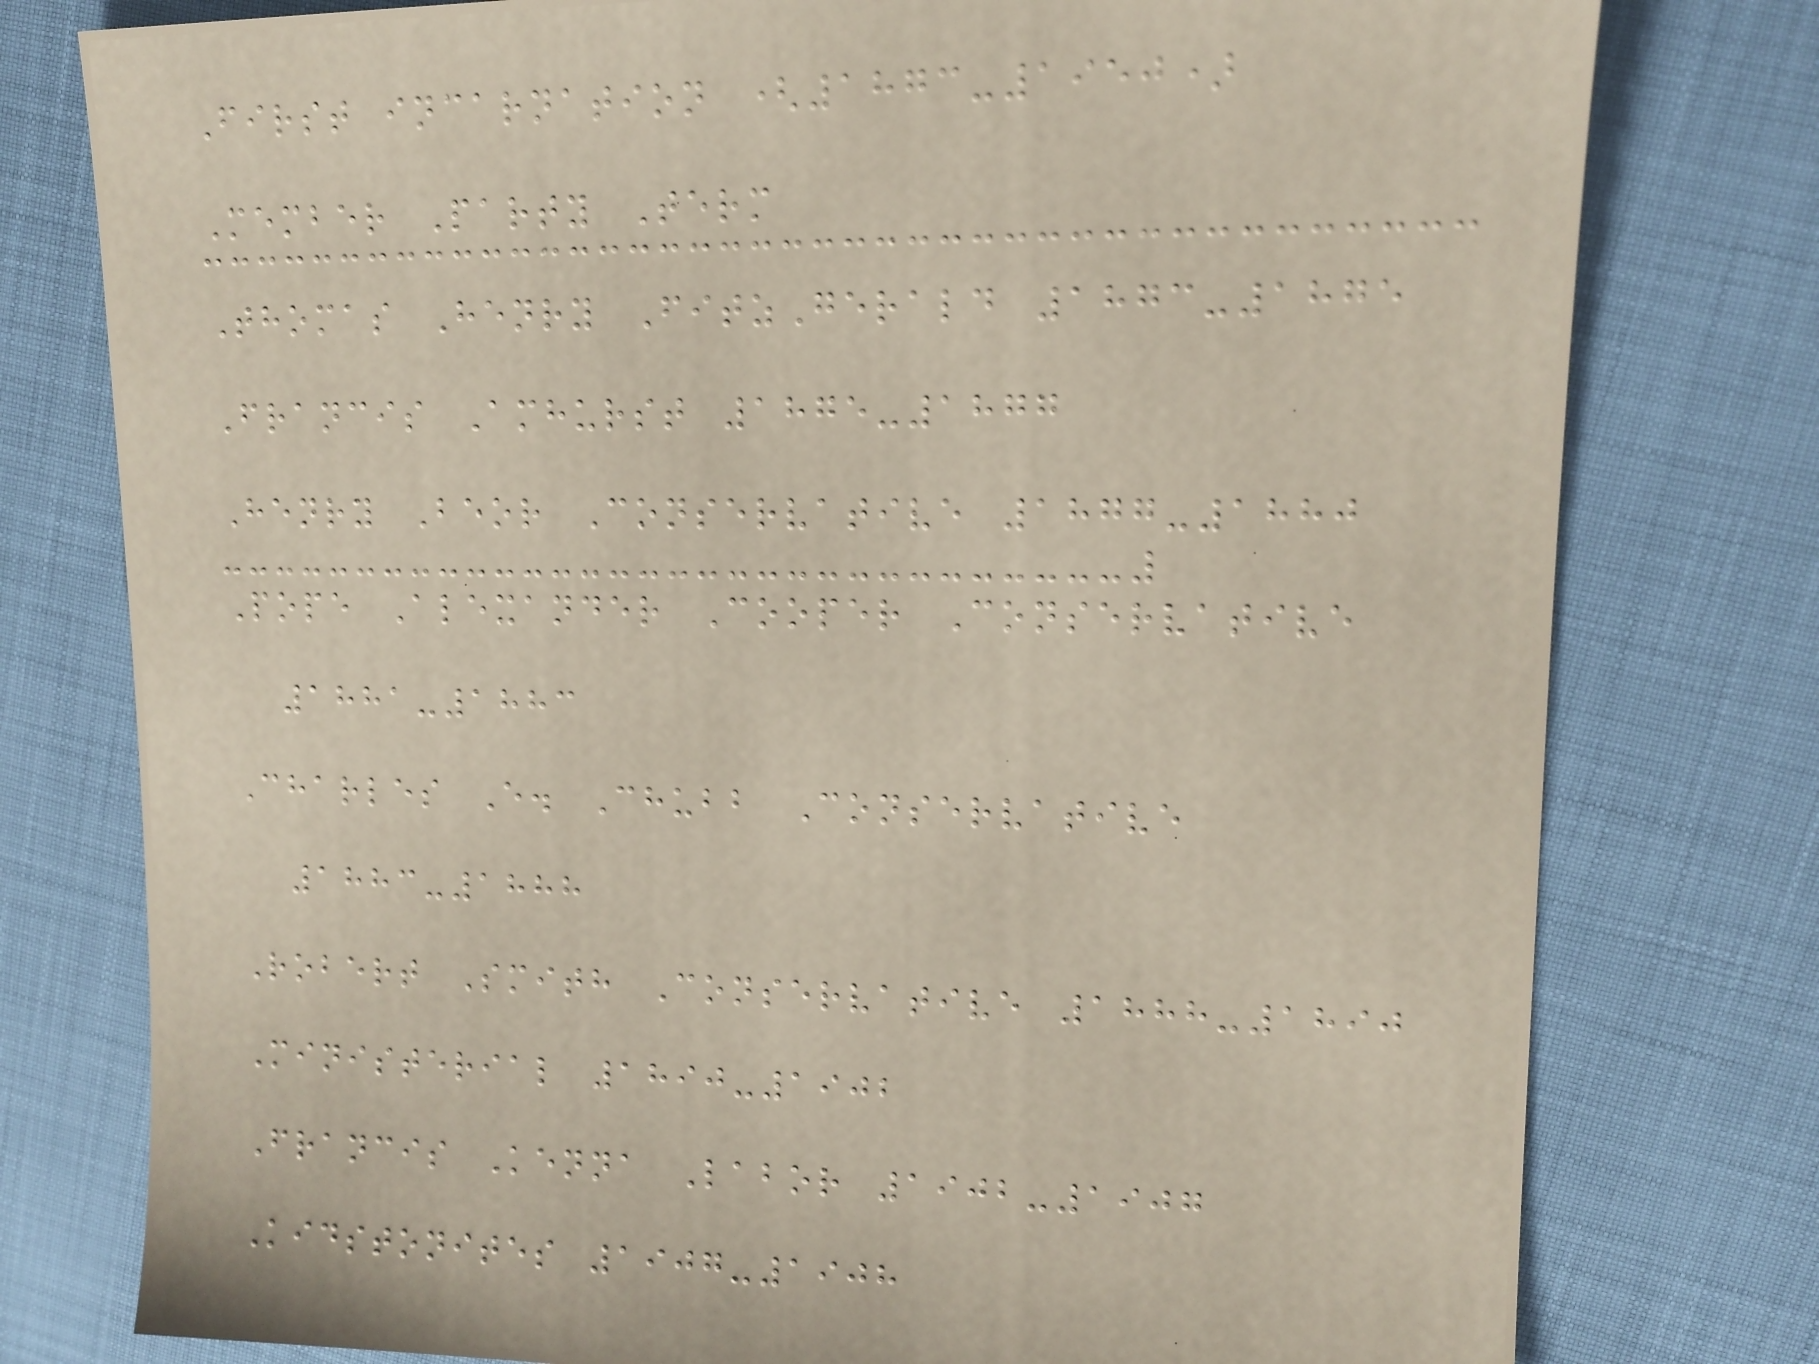First incarnation (1873-1950)
Member Party Term
Thomas Henry FitzGerald 1873-1875
Francis Amhurst 1875-1877
Henry Beor Conservative 1877-1880
Pope Alexander Cooper Conservative
1881-1883
Charles E. Chubb Conservative
1883-1888
Robert Smith Conservative 1888-1890
Ministerial 1890-1902
Francis Kenna Labor 1902-1907
Kidstonites 1907-1908
